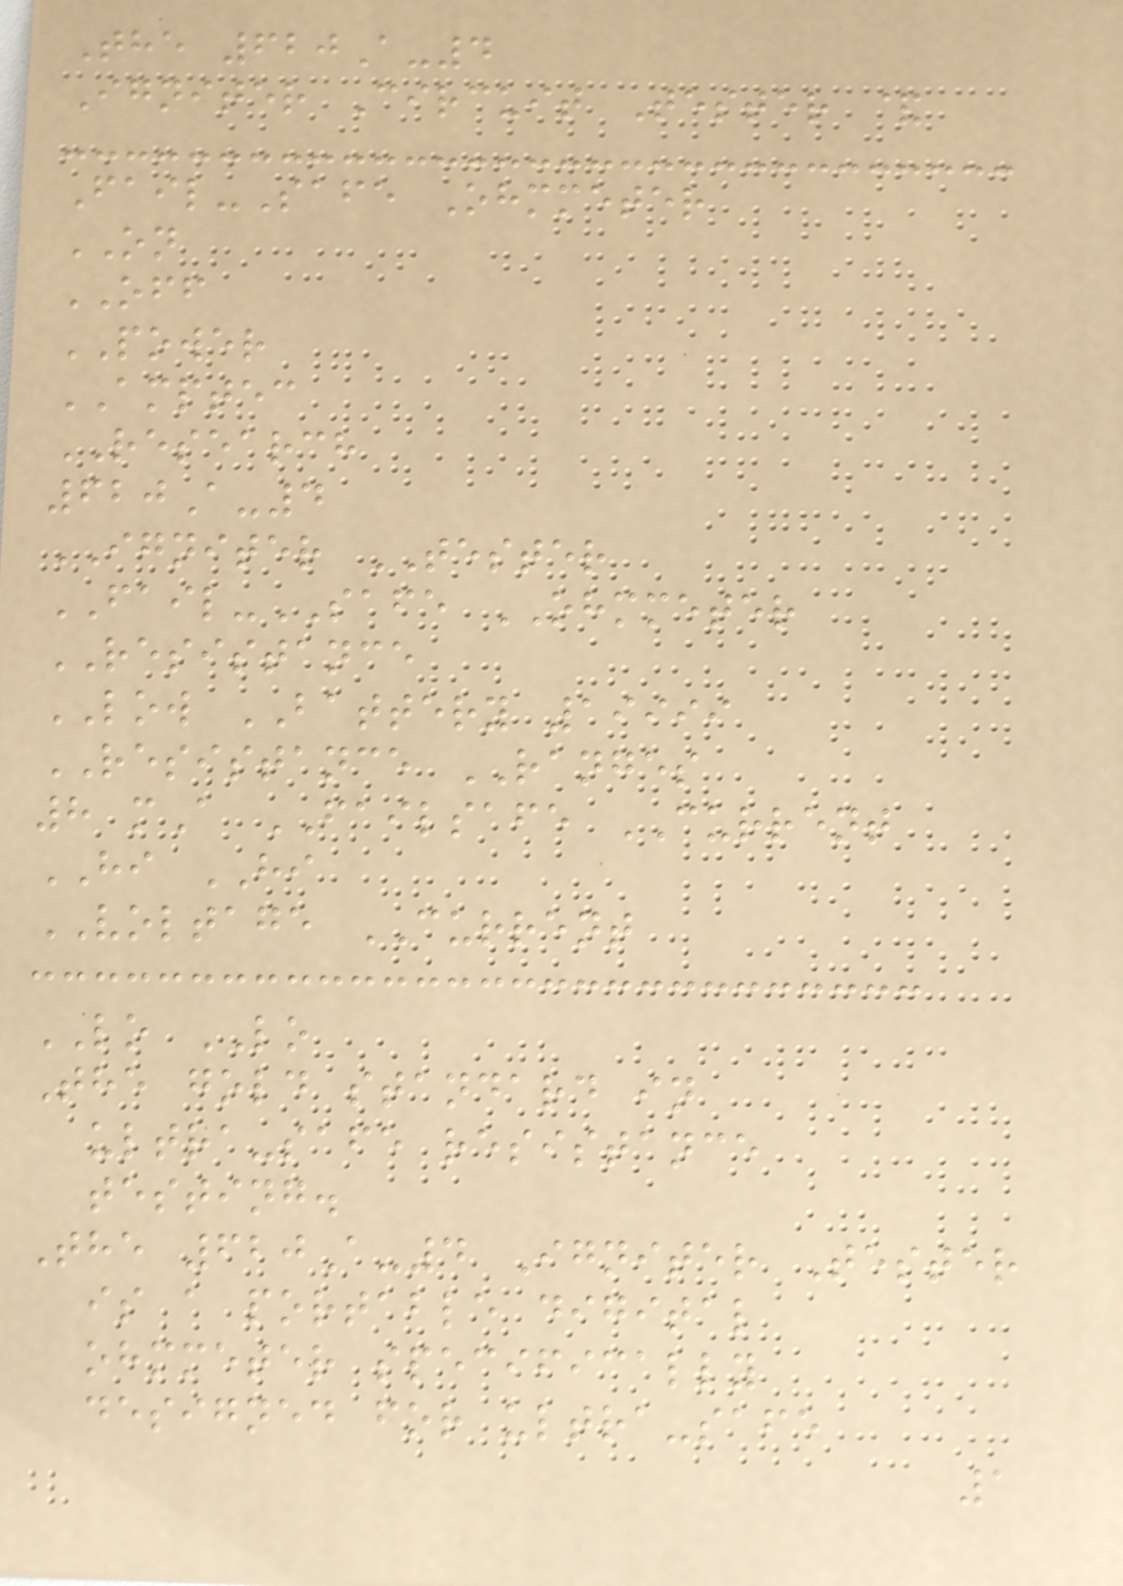The 620A-4
Igniter Circuit Tester &
Fail-Safe Ohmmeter
ON
OFF
POWER
AMPTEC
RESEARCH
620A-4
IGNITER TESTER
FAIL-SAFE OHMMETER
RESISTANCE
LOW BATTERY 19999
RESISTANCE RANGES
8 mA FAILSAFE CURRENT
HI HI
VOLTAGE CURRENT
LO LO
The gold standard in
ultra-safe resistance
testing.
The 620A-4 Igniter Tester
is a portable digital
ohmmeter specifically
designed for ultra-safe
1
